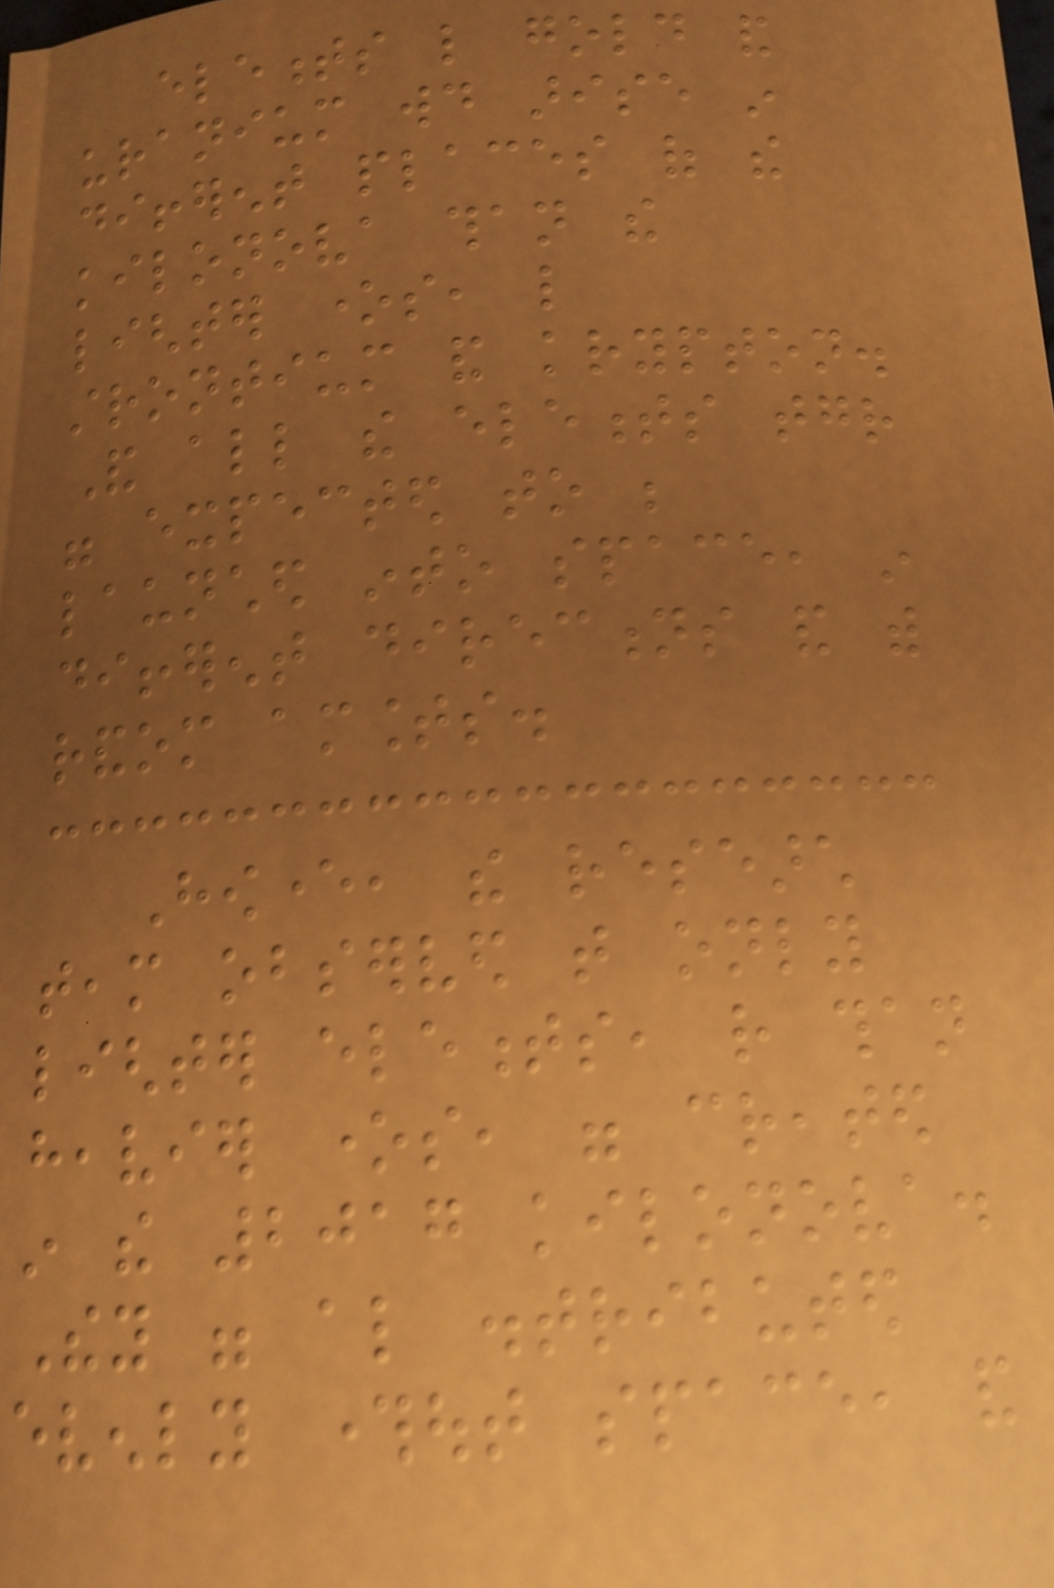elements like gold and
uranium would arise in
different places of the
kilonova than the
lighter ones, like
strontium and krypton.
And all the elements together
were expected to be
launched into space, in
different directions and with
random amounts.
However, the research
team observed that only
lighter elements, rather than
heavier ones, were created
in the 2017 kilonova.
They were also distributed
evenly throughout space, and
